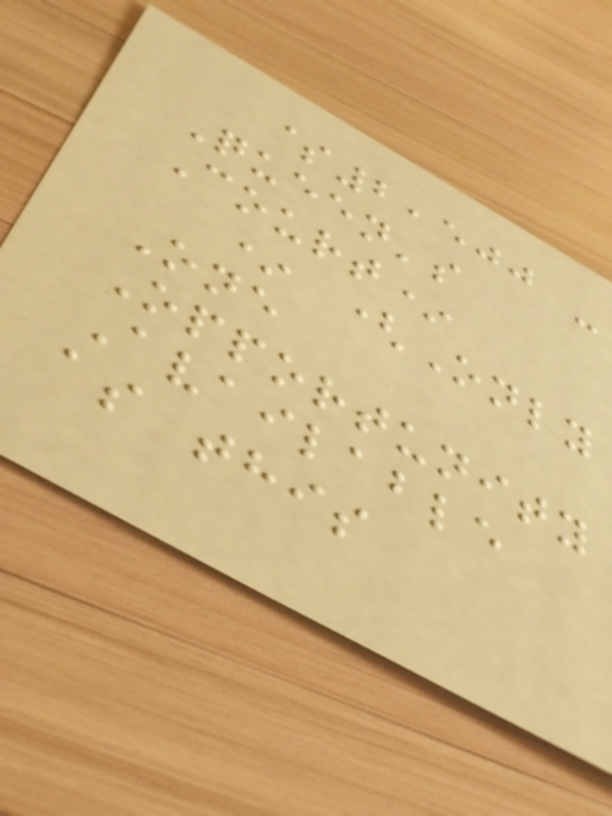$2,500 -
Queen's
Court*
* (Only
One
Opportunity
Available
as this
